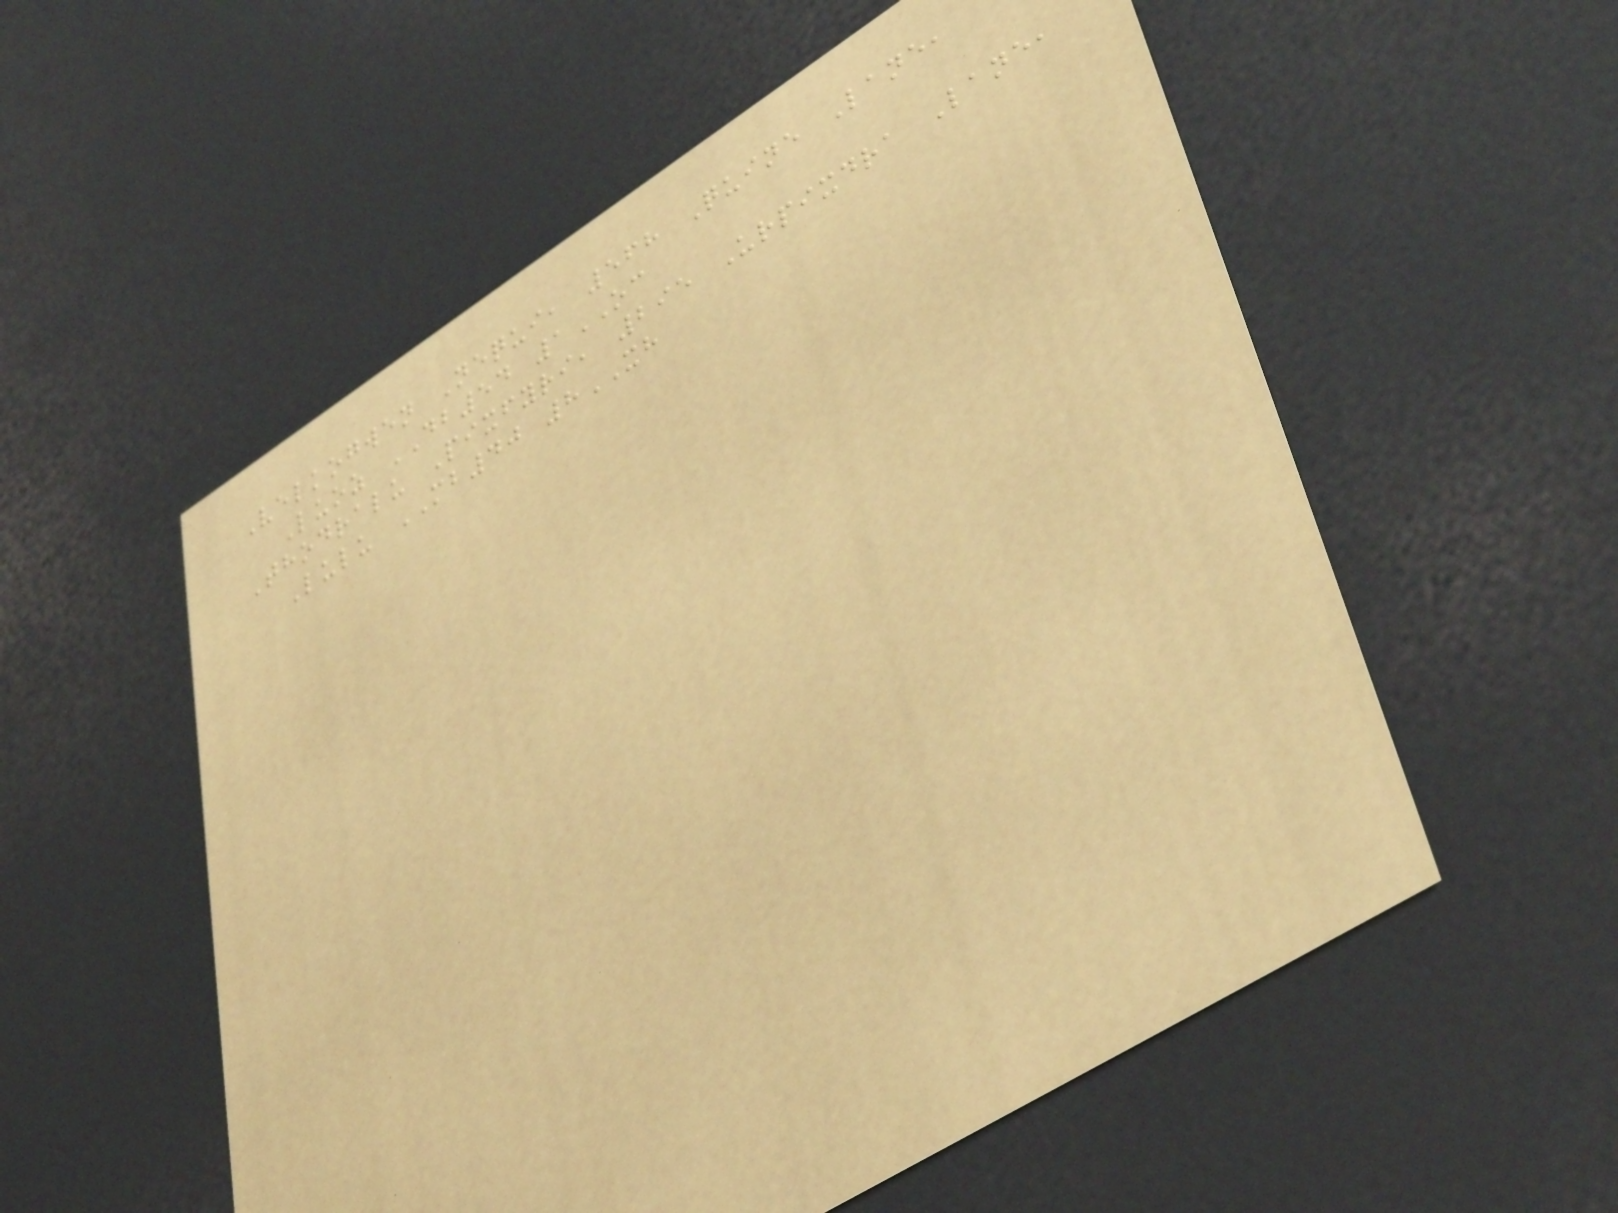Velkogwen Nequi, 568 Quine Lane,
Luoz DB54 1OC
Thodralu Pixfyri, 295 Urpixdra Lane,
Lulu MB40 8XH
